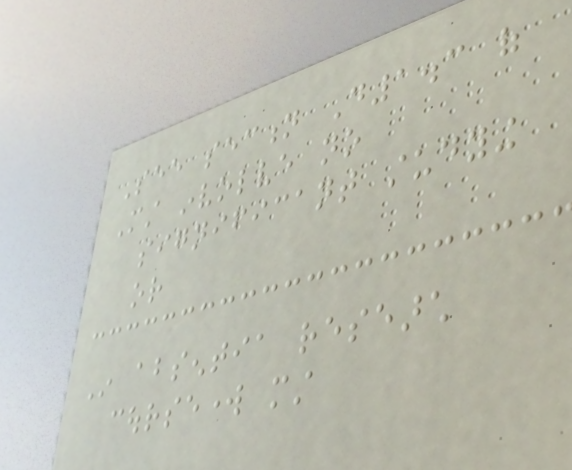See section D1.3 of
Must involve no
significant studying
or
In absentia research
coursework must
